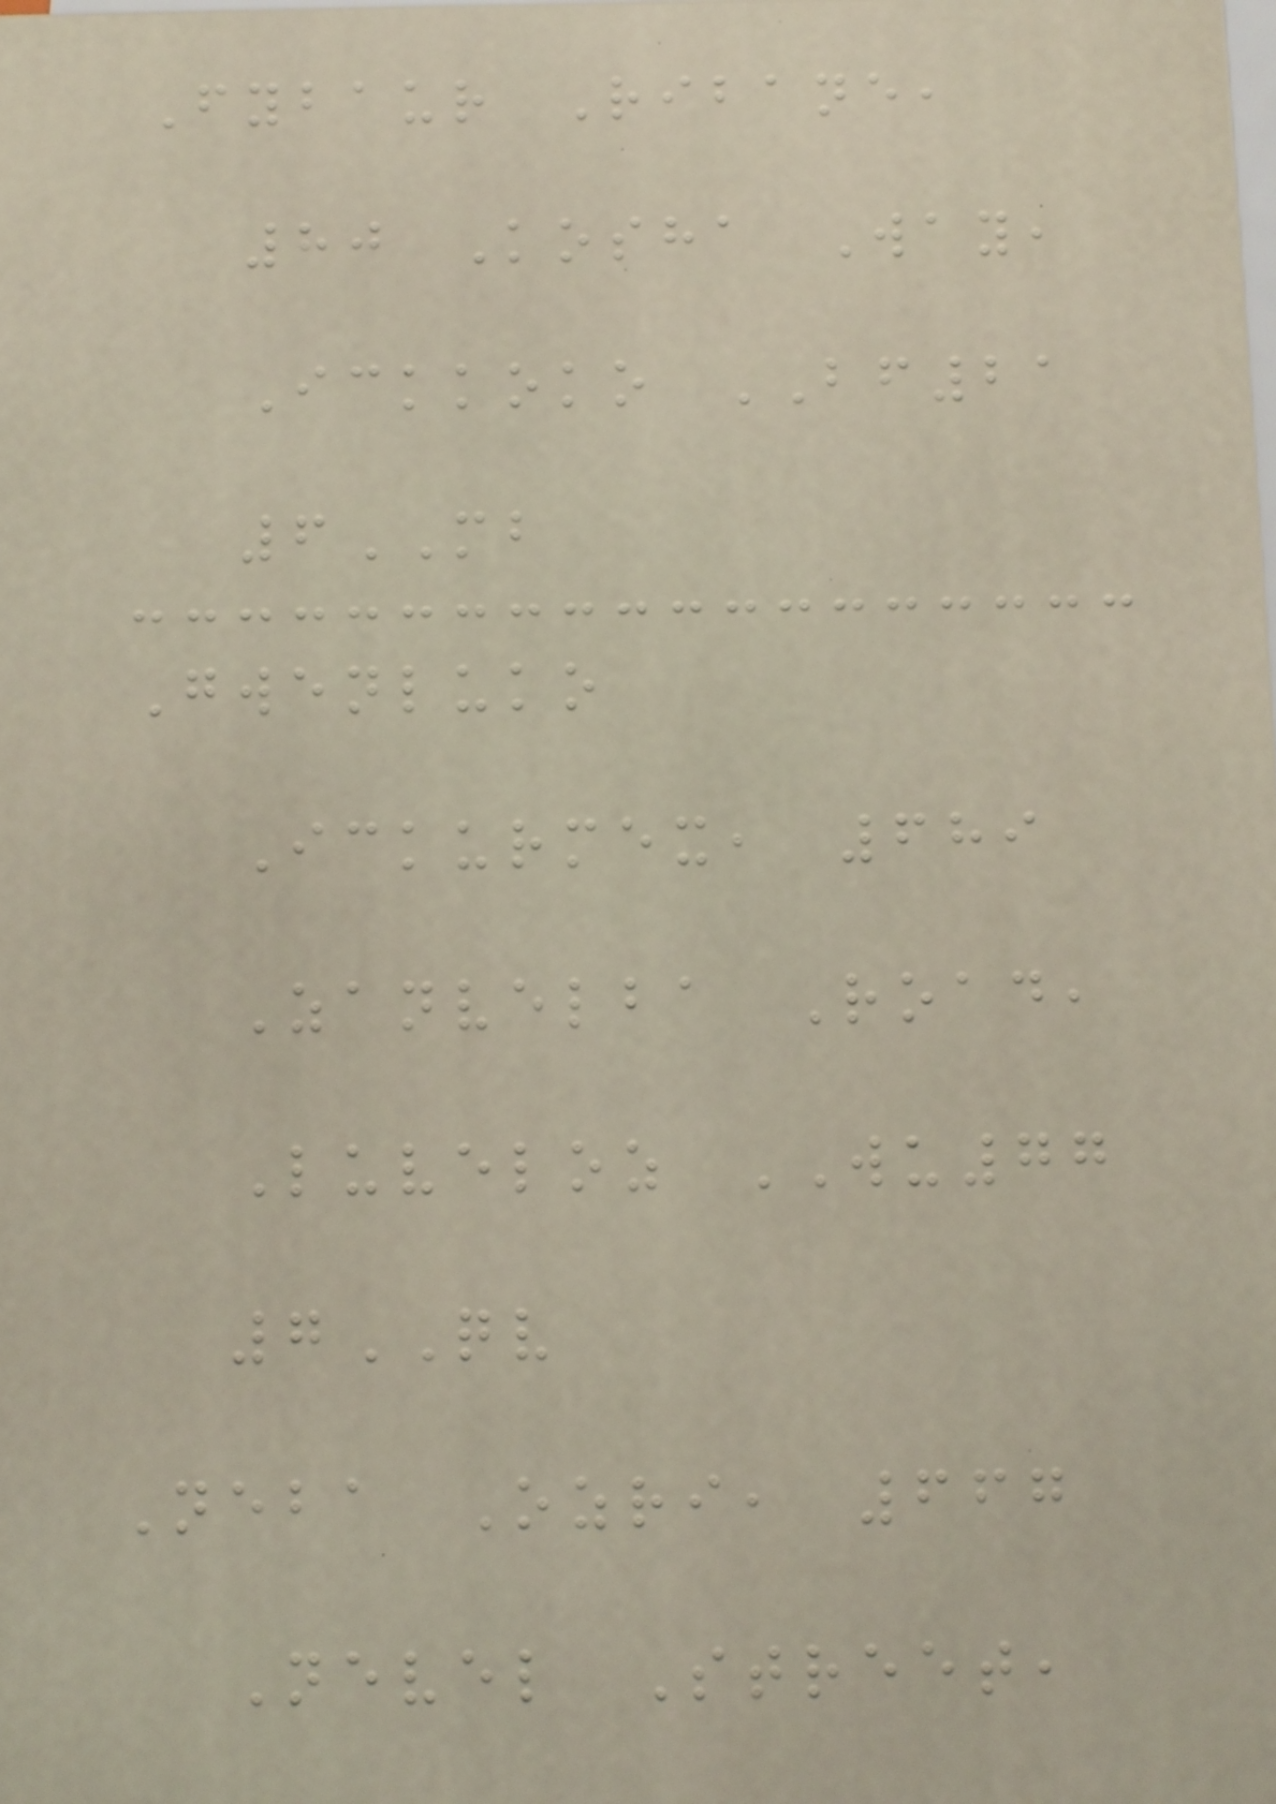Fybaur Ribane,
80 Kosha Way,
Ickkoko BF21
6MB
Gwenluko
Ickurmex, 689
Zanvelba Road,
Luveloz WU77
7QV
Neba Ozri, 667
Nevel Street,
